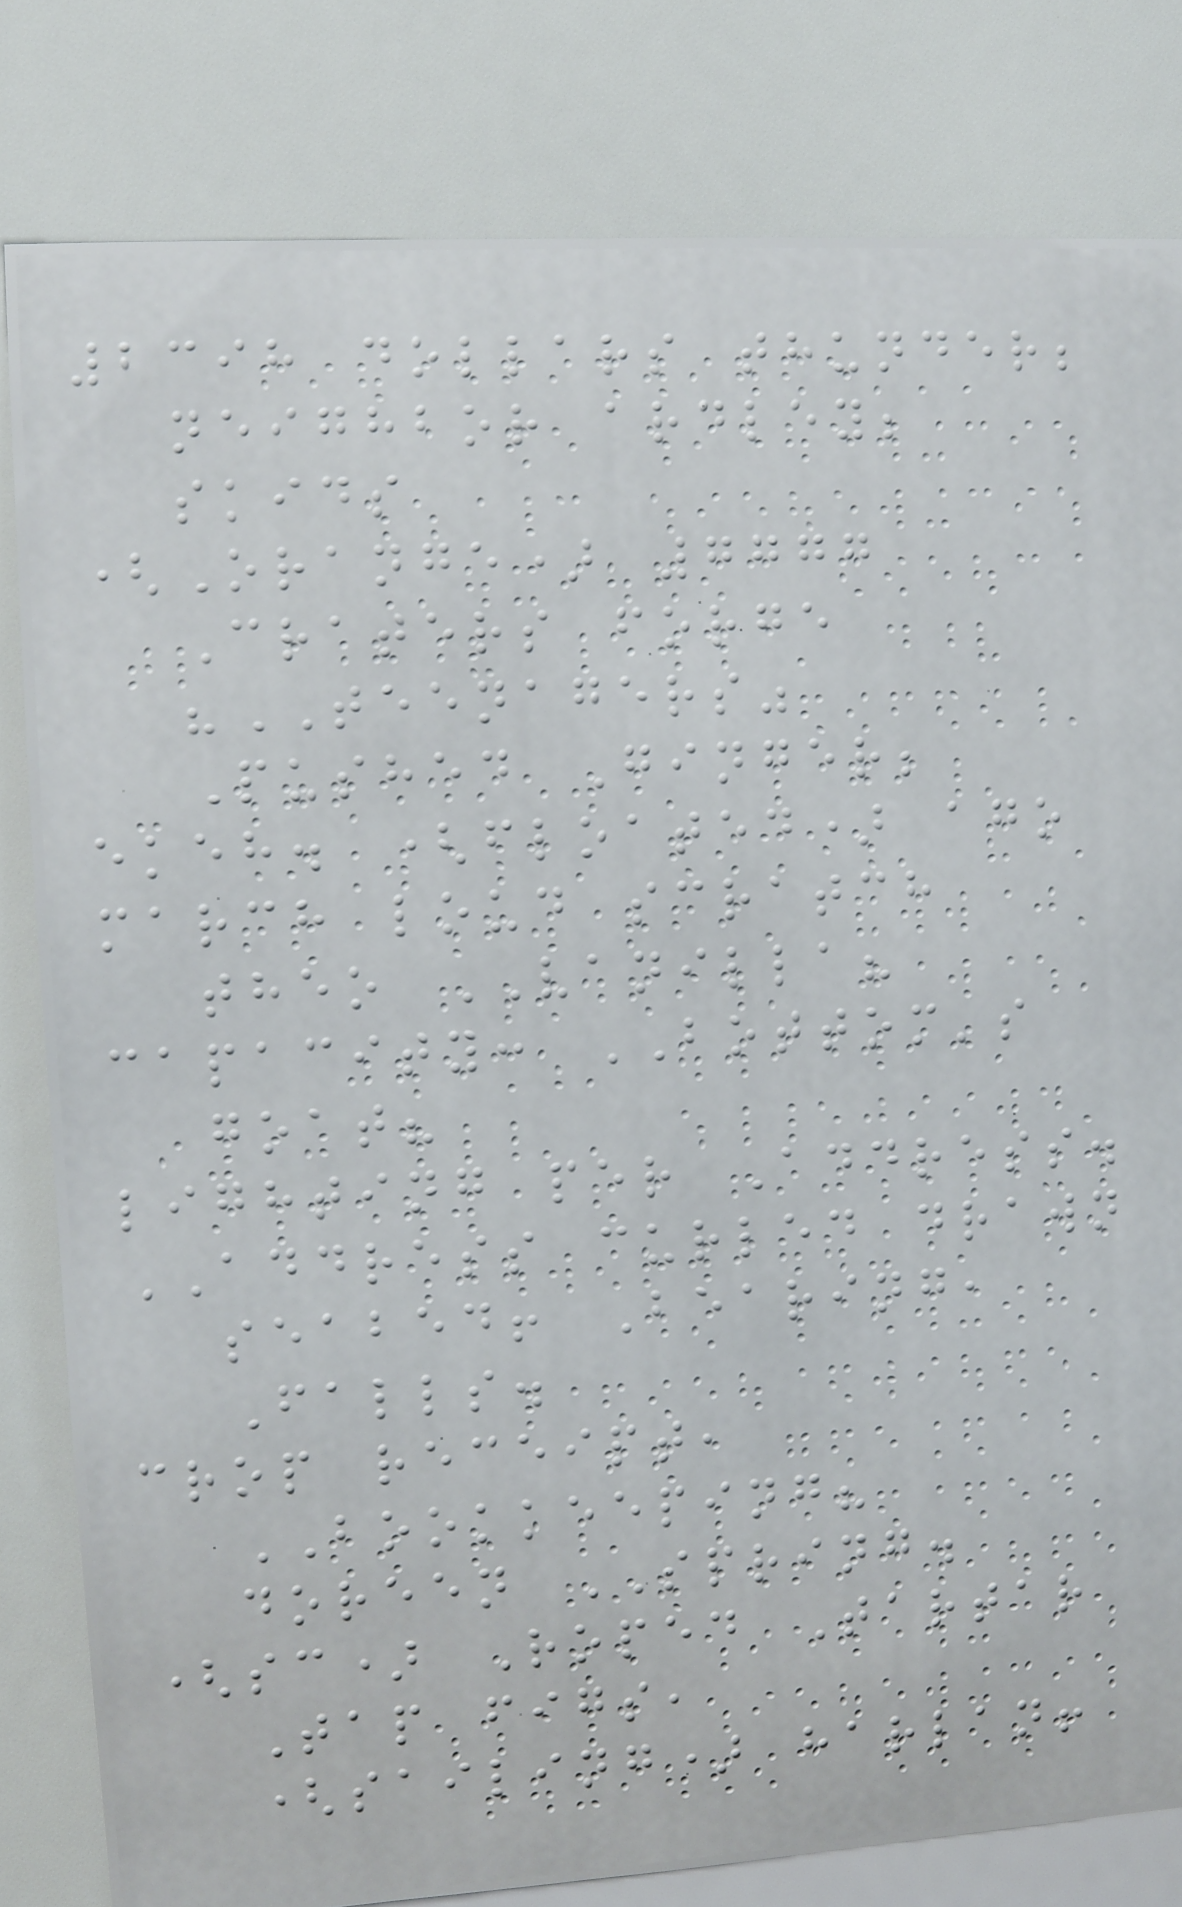2398 dollars thunder;
neighbor ardley;
skids
(Orange) 7777
Craters forge
"TEENAGERS"
Pushed Ginger;
ekeh. (floated) ago
march loud scratch
theo VANILLA?
capacity: BOTTOM's
goat?
lighting per Address.
ADDRESS curled drawn
seabed! Bearing,
Falls.
crop receipt,
BOOKKEEPING?
doreen SPRING.
(sc) Roped Tartar
Tap figs,
(sailing) harlan!
